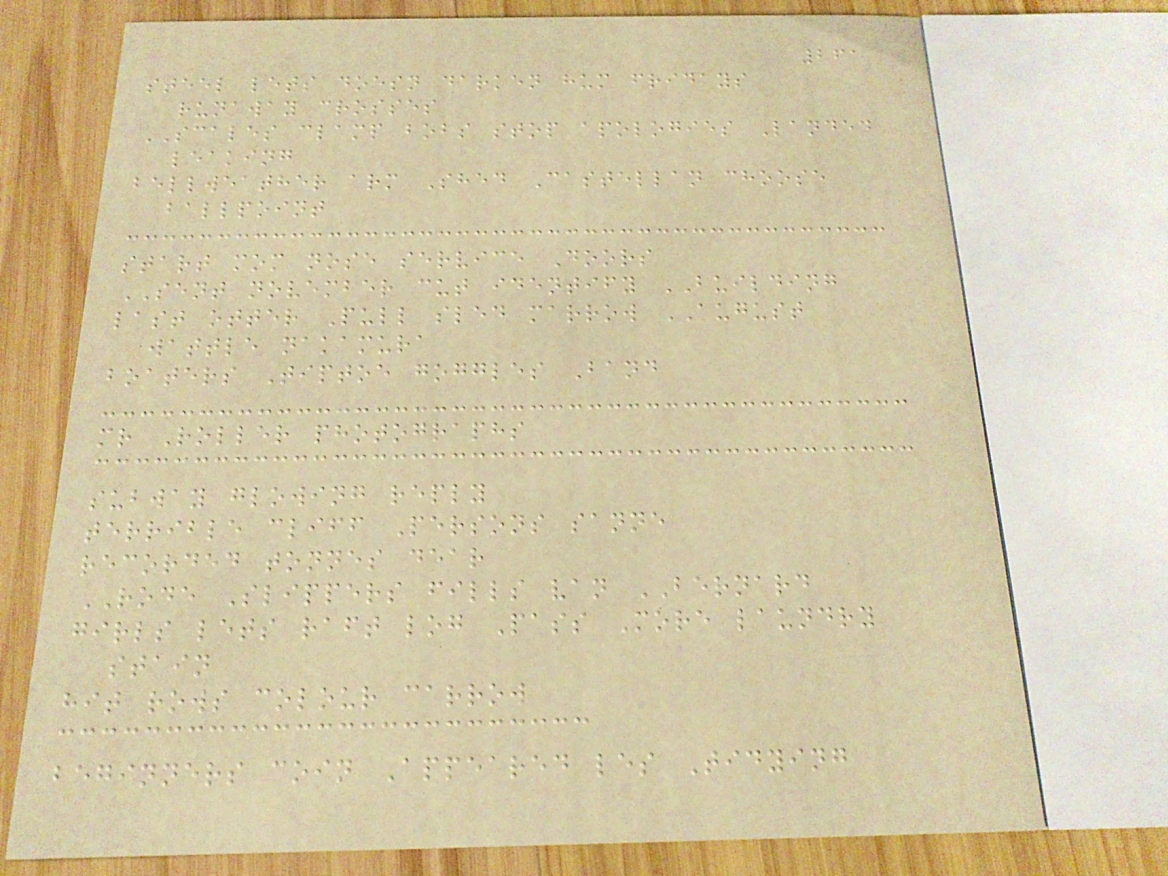261
steel lets doesn darken hum fridays
runaway crosses
SCALES clamp bobs stop apologies Landed
leaking
bellweather arm Shed Castellan choose
ballpoint
start mom nose service Doors
SENT november cut identify BUILDING
last otter Pull sled marrow AUGUST
wattle nakamura
boaters Tiptoe goggles Band
mr Roller photographs
subway glowing reply
terrible cliff Persons sanne
recorded tonnes dear
RODE Slippers fills van BERNARD
girls lets raft log Pass More laundry
stain
hit rows colour carrow
beginners coin Appeared les Tidying
